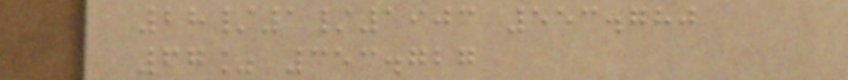28/1/1903 553.780
67% 353.727
